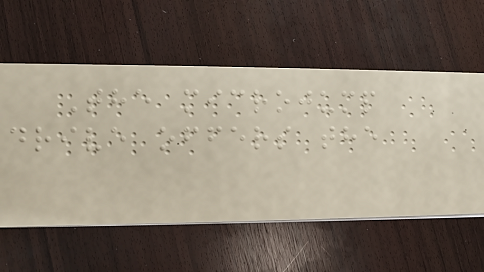The microjump
drive offers the
